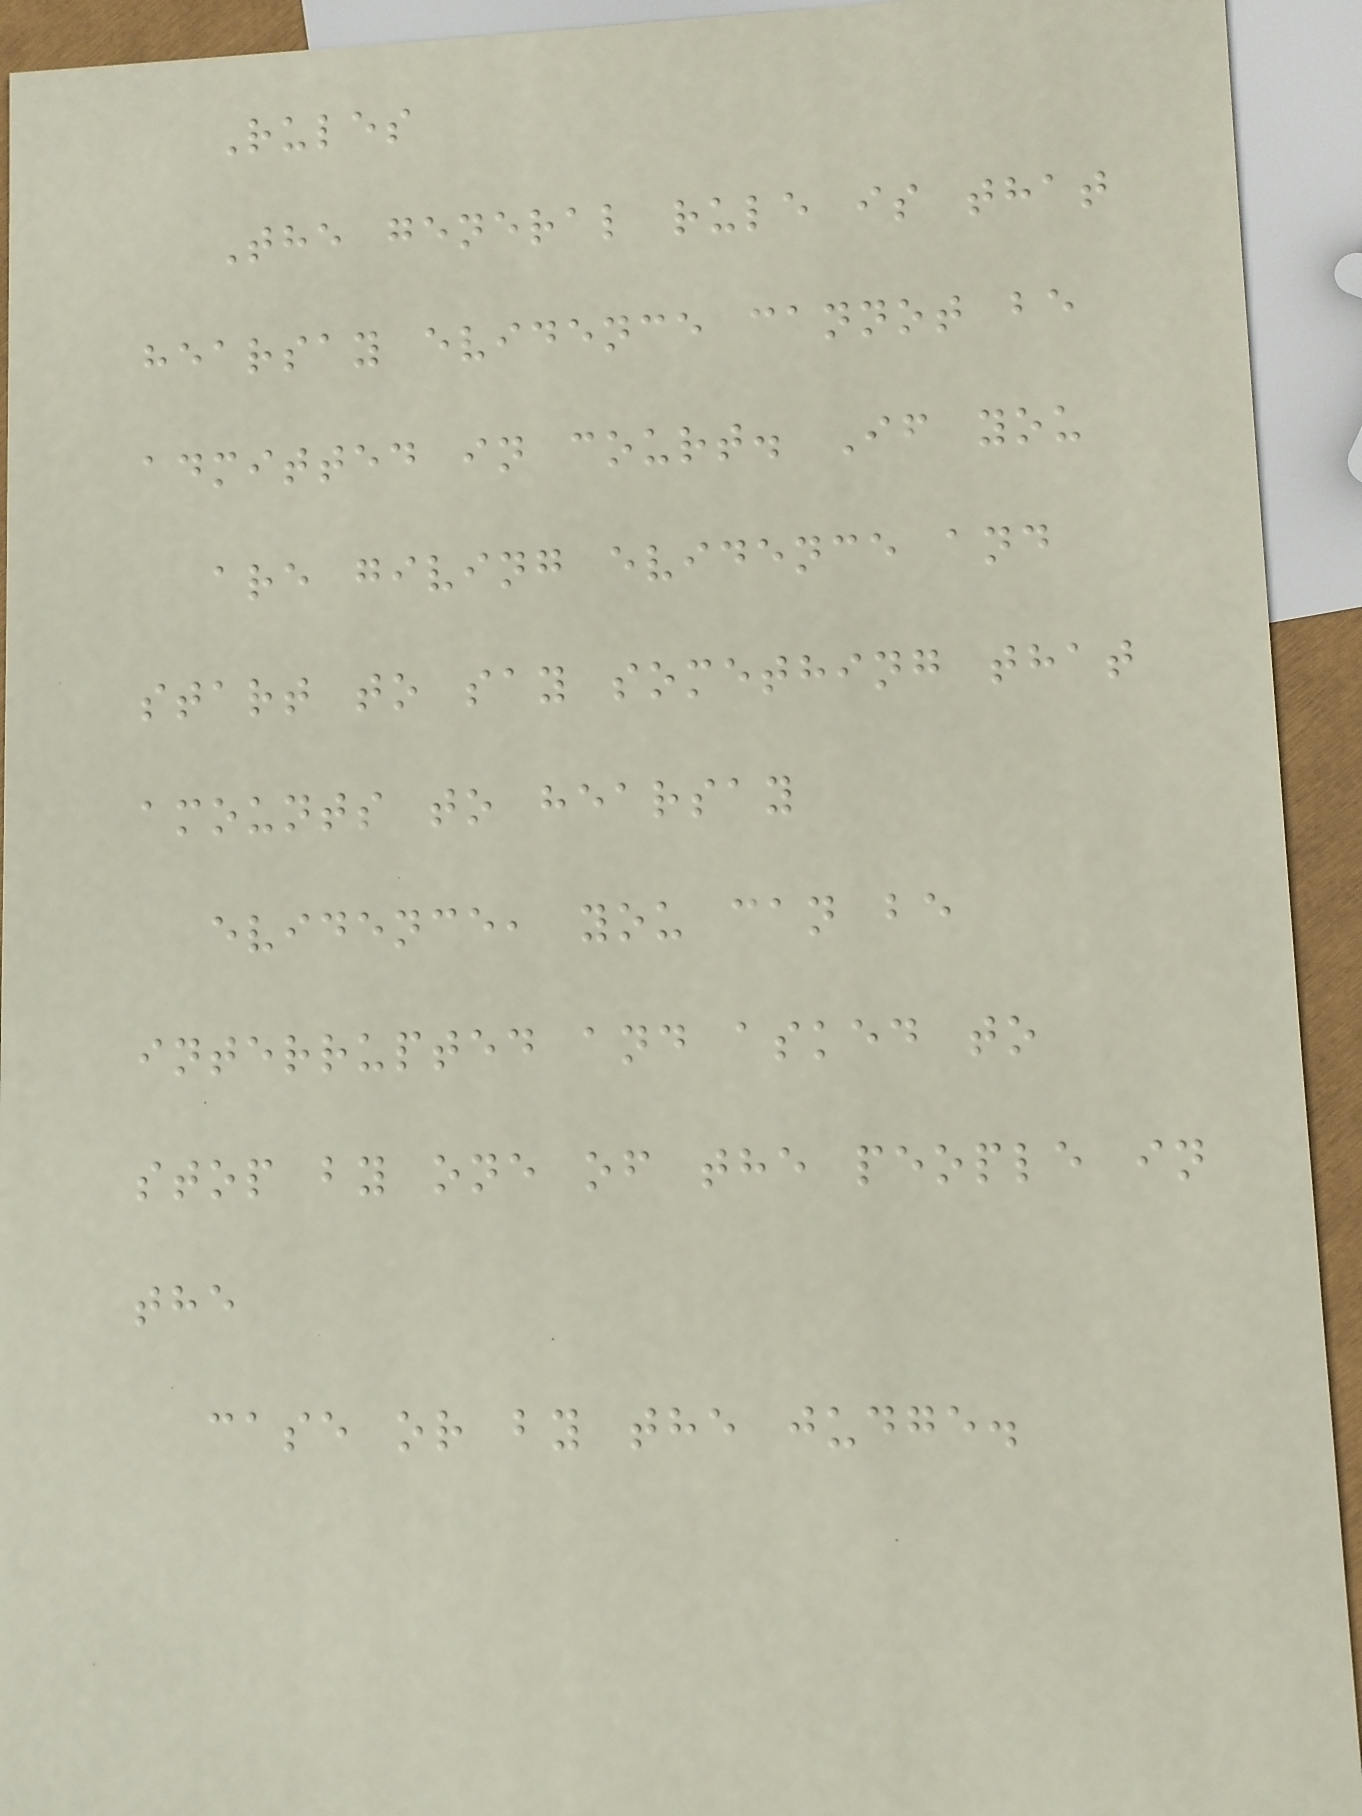Rules
The general rule is that
hearsay evidence cannot be
admitted in court. If you
are giving evidence and
start to say something that
amounts to hearsay
evidence, you can be
interrupted and asked to
stop by one of the people in
the
case or by the judge.
